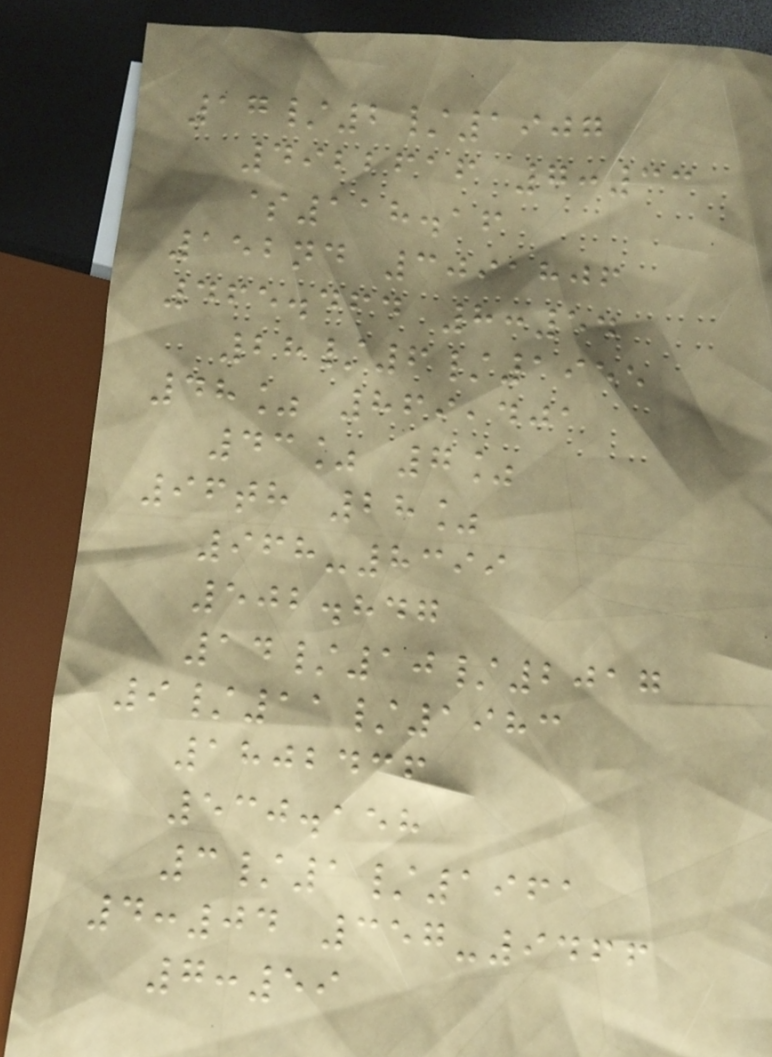17/2/1907
4922616 7:33
$118.16
152nd 3091806
465.464 8:54
28/6/1955
48% 869,401
43% 7%
96th 28%
968-8399
502.847
14/10/2017
9/11/1983
1802436
530.158
3/1/1961
4:04 357-9466
7:59
